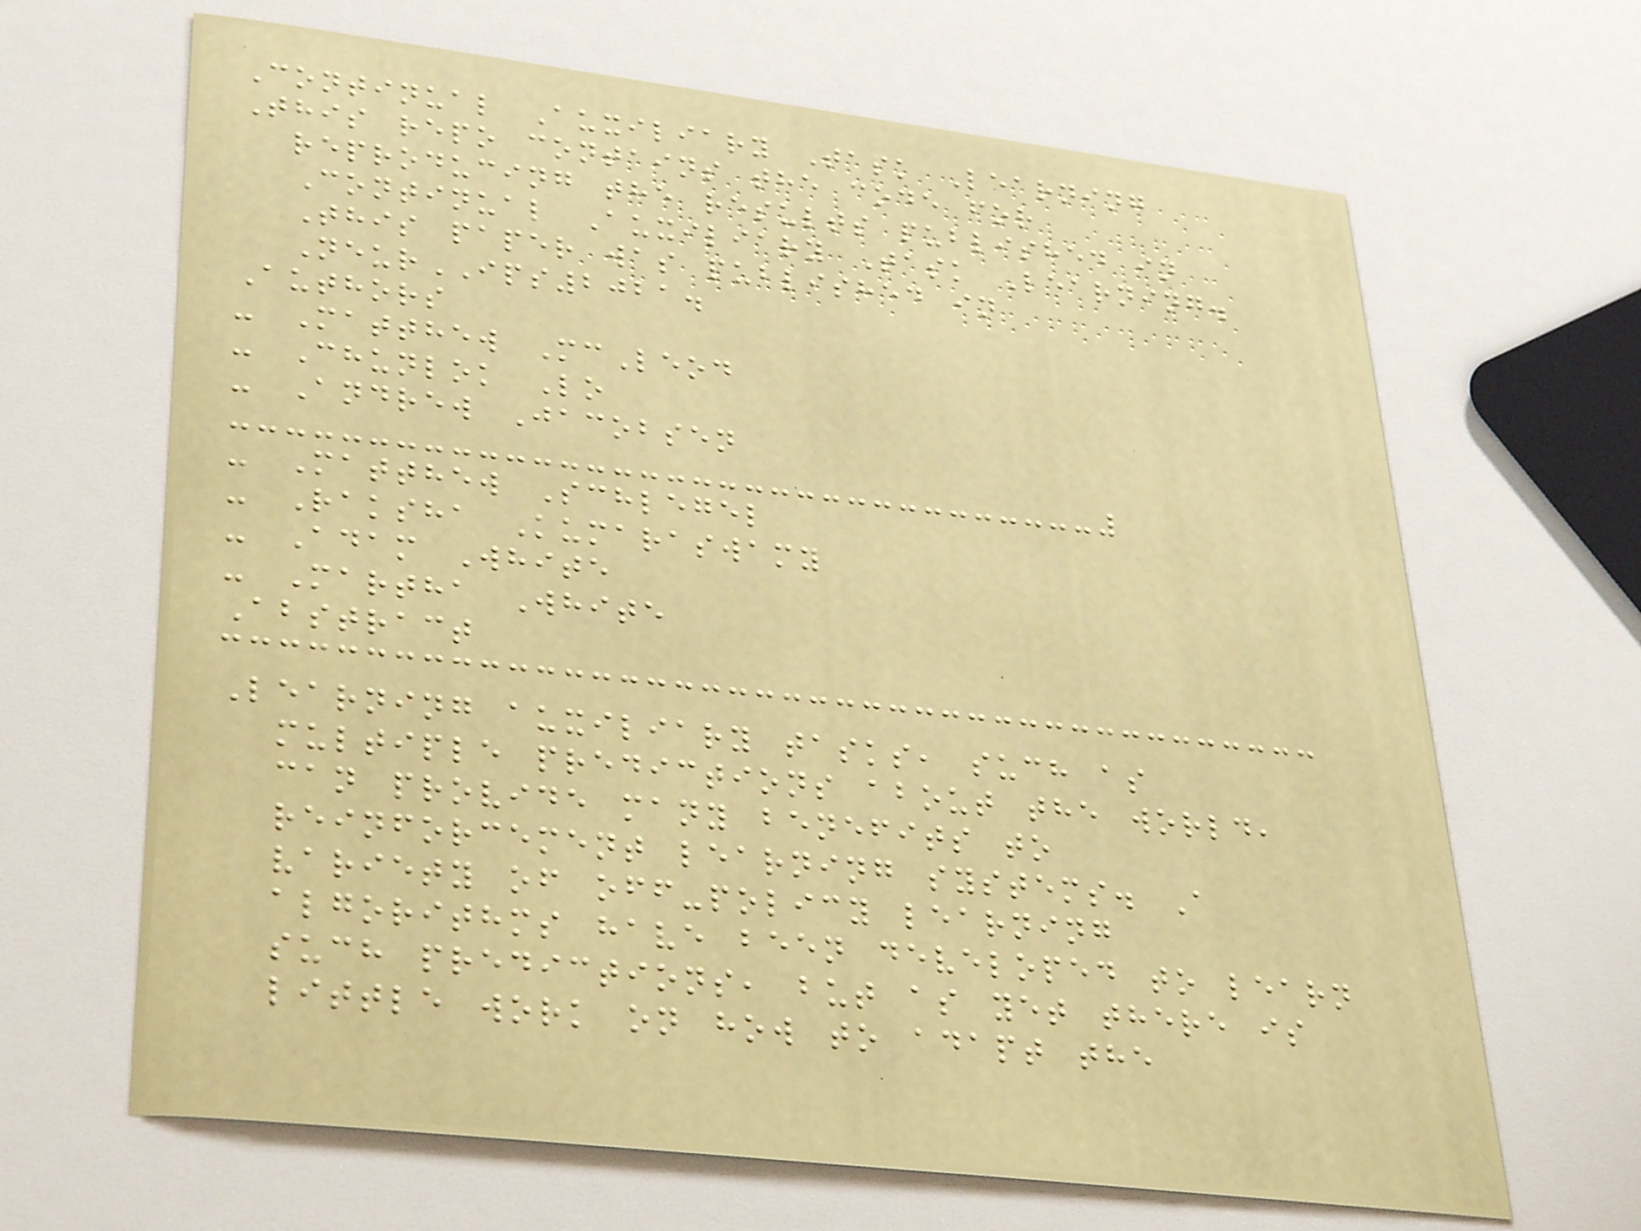Continual Auxiliary Task Learning
This repo contains the code for
reproducing the results published in
Continual Auxiliary Task Learning.
This paper was published in
NeurIPS2021.
Authors
- Matthew McLeod
- Chunlok Lo
- Andrew Jacobsen
- Matthew Schlegel
- Raksha Kumaraswamy
- Adam White
- Martha White
Abstract
Learning auxiliary tasks, such as
multiple predictions about the world,
can provide many benefits to
reinforcement learning systems. A
variety of off-policy learning
algorithms have been developed to learn
such predictions, but as yet there is
little work on how to adapt the
